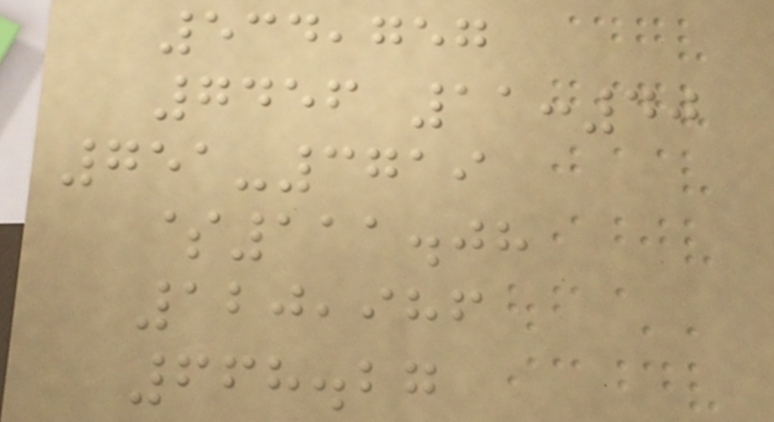534,757
7456 11:40
751-3719
$111.08
120,986
668.27
